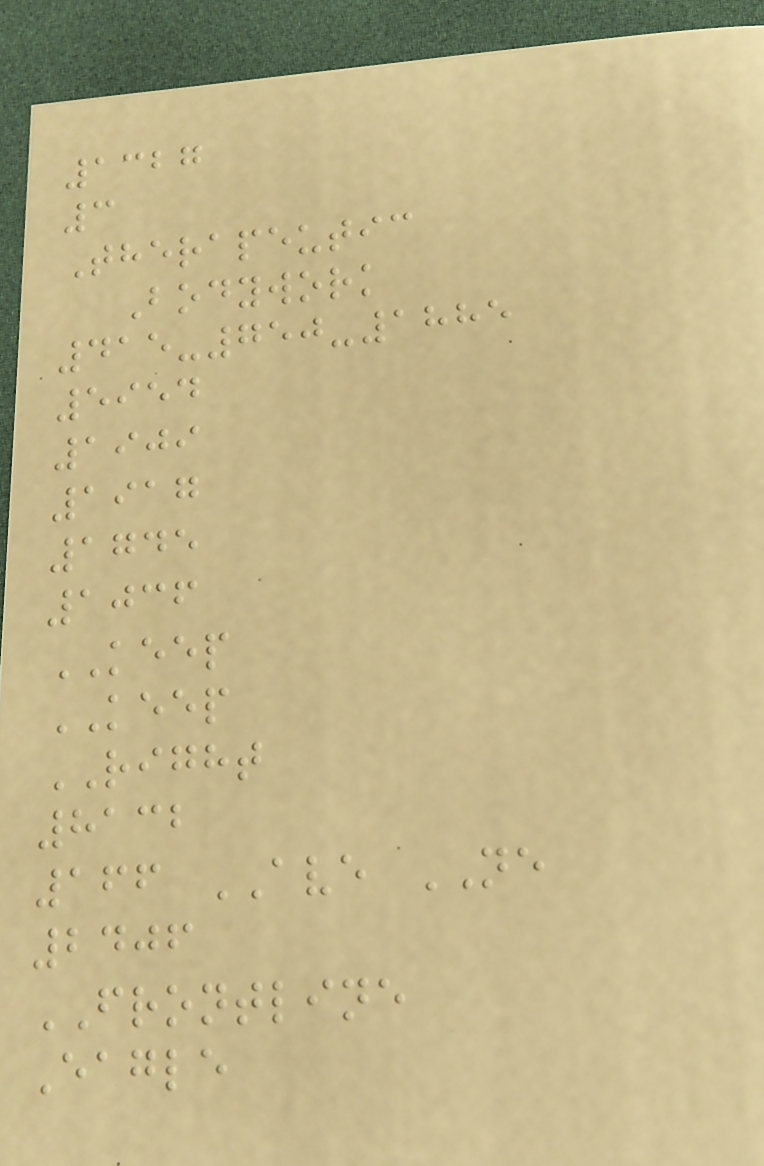1327
3
Therapeutic
Bodywork
415-750-1885
5954
1909
1917
1745
1036
KEEP
KEEP
RIGHT
8132
166 AVE NE
2406
FRONTLINE
Eagle
